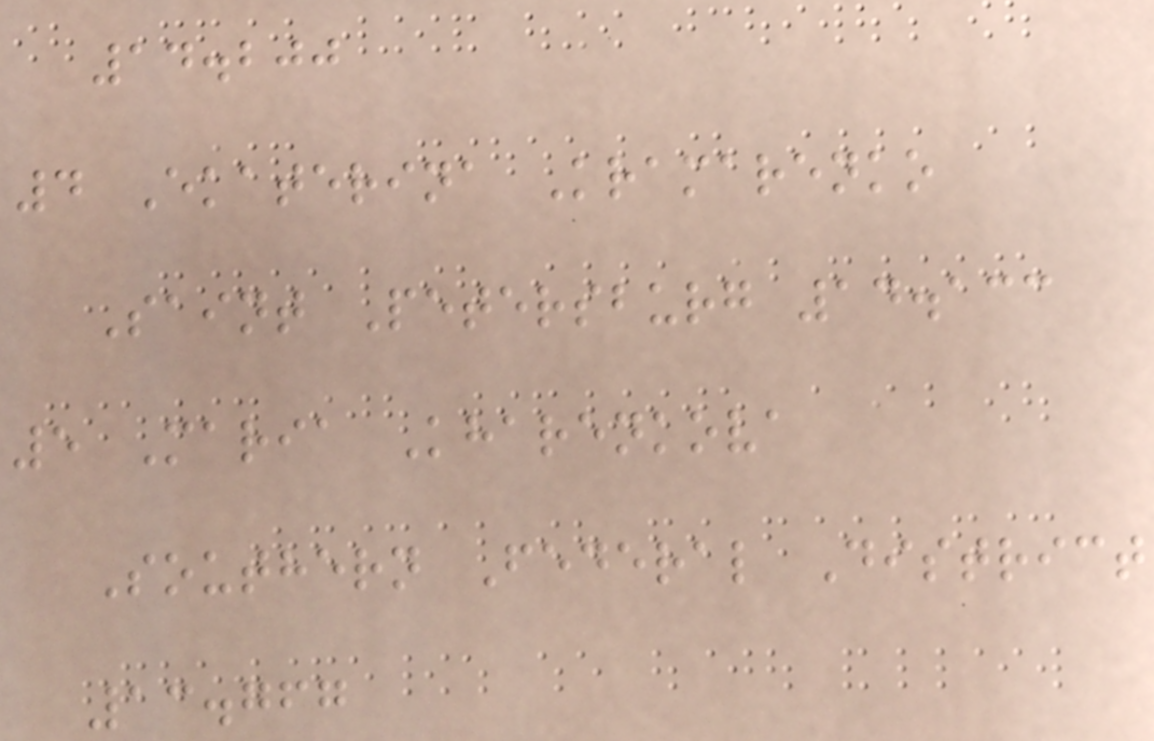14.200
4 Ekaterina Kramarenko
Saint Petersburg 14.133
5 Maria Kharenkova
Southern Federal District
13.767
